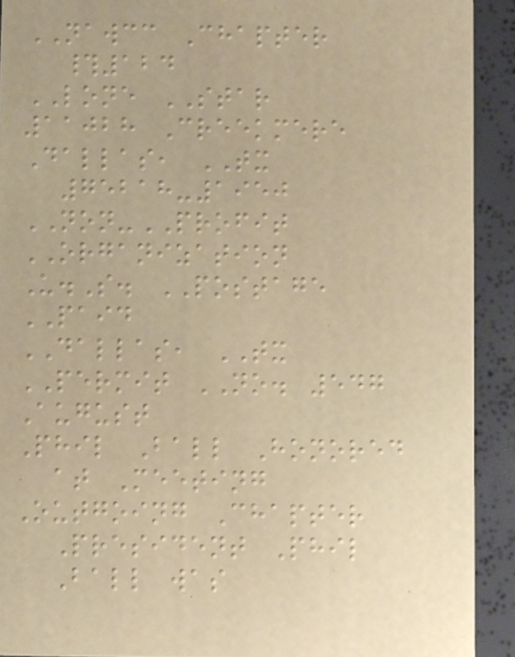NAWCC Chapter
#124
LONE STAR
11028 Creekmere
Dallas, TX
75218-1950
NON-PROFIT
ORGANIZATION
U.S. POSTAGE
PAID
DALLAS, TX
PERMIT NO. 547
August
Phil Ball Honored
at Meeting
Outgoing Chapter
President Phil
Ball was
